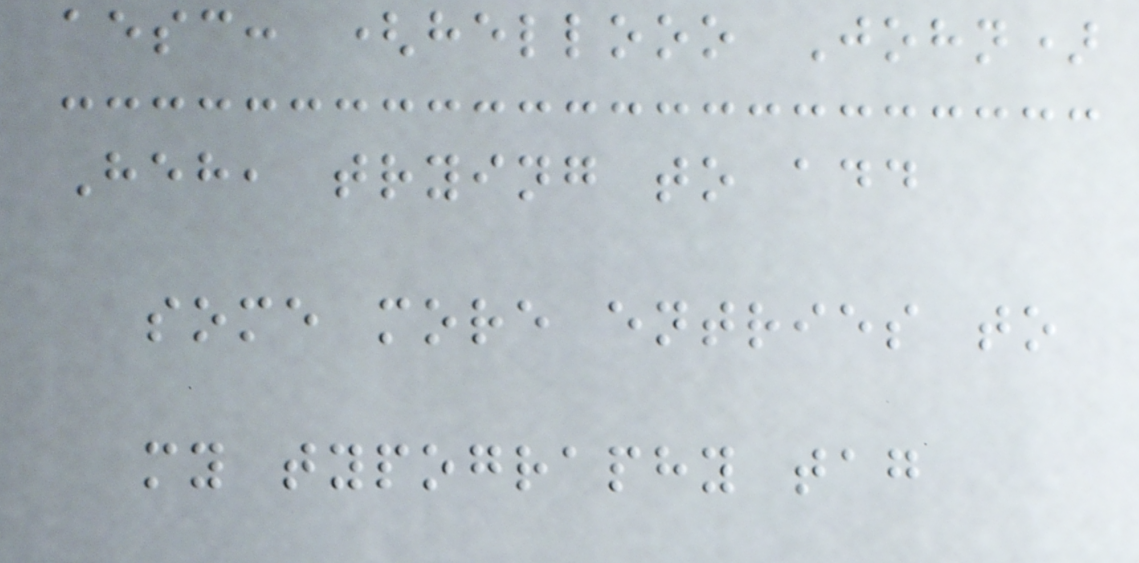aesc: (hellooo John)
Heh, trying to add
some more entries to
my typography tag
